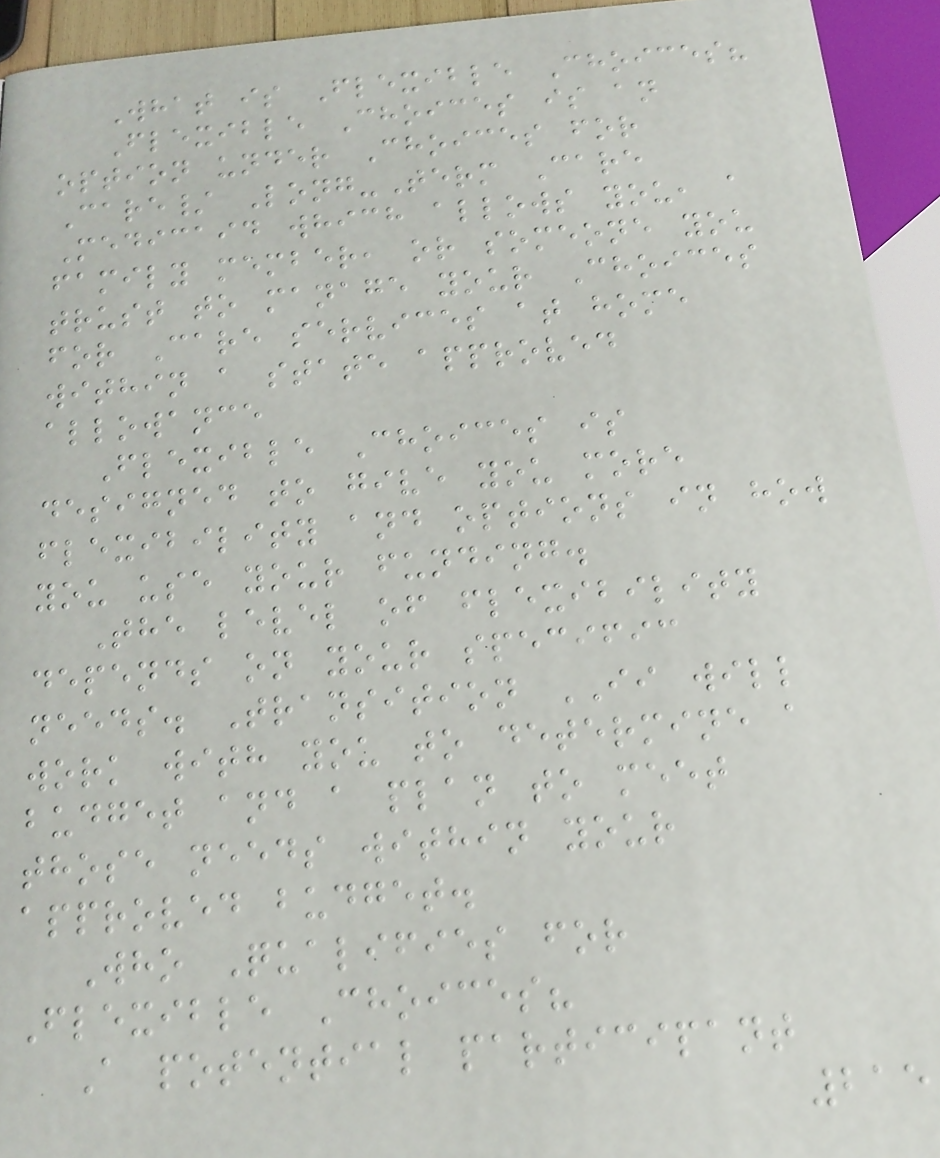What is Flexible Choices?
Flexible Choices is an
option under Choices for
Care/ Long-Term Care
Medicaid which allows you, a
family member, or someone you
trust to manage your Choices
for Care services at home
within a state approved
allowance
Flexible Choices is
designed to give you more
flexibility and options in how
you use your funding.
The level of flexibility
depends on your specific
needs. Transition II will
work with you to determine a
budget and a plan to meet
those needs within your
approved budget.
Who Qualifies for
Flexible Choices?
A potential participant
215
